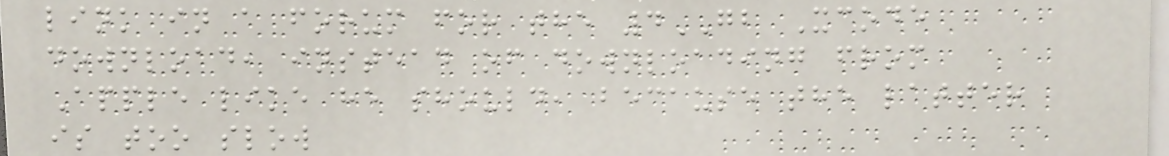link in a forum for the 4GB Xcode
download, instead of downloading from
Apple like he should, because the latter
is too slow
